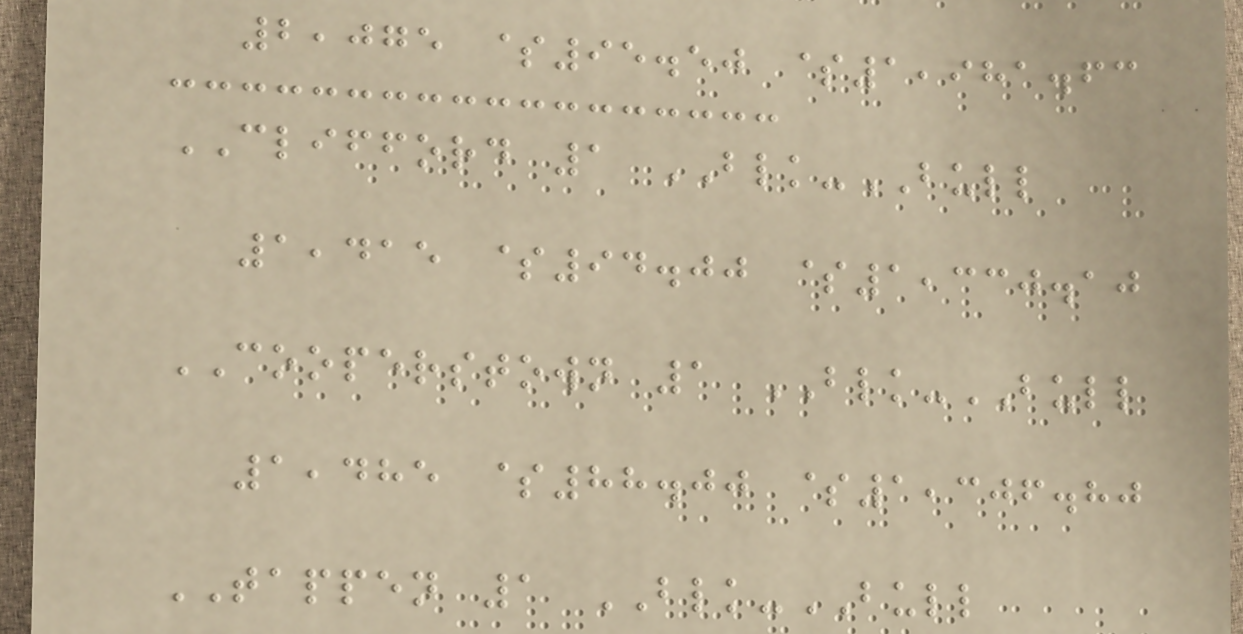2,075 $95.50 $1,981.63
CLIFFORD 1 BLK-BULL
1,415 $94.00 $1,330.10
COOPERSTOWN 1 BLK-BULL
1,485 $88.00 $1,306.80
TAPPEN 1 BLK-BULL
